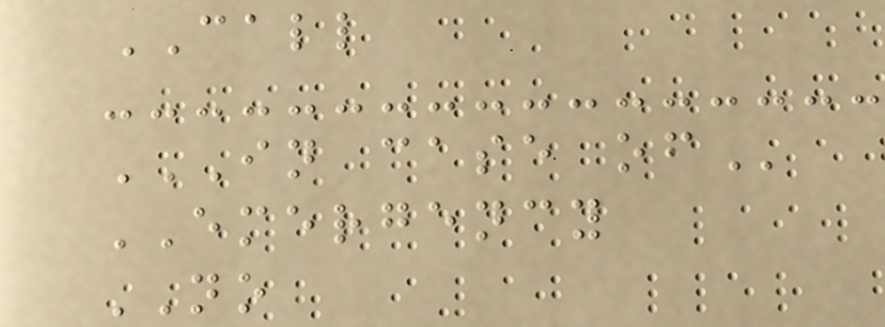CALL
IN CASE OF
EMERGENCY
NO
